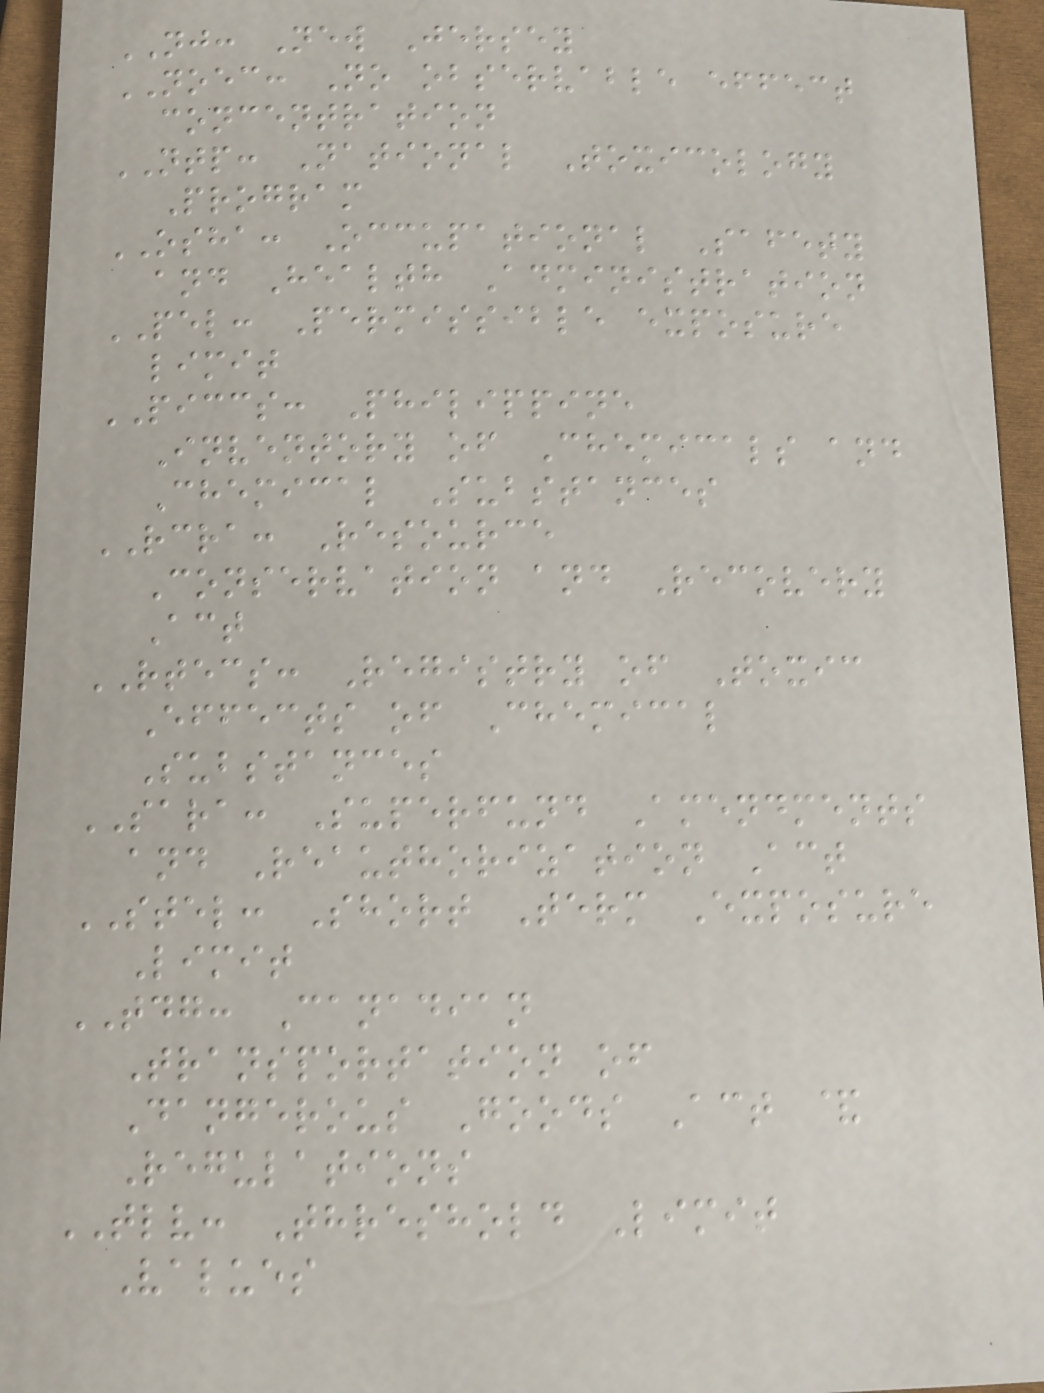NJ: New Jersey
NOEC: No observable effect
concentration
NTP: National Toxicology
Program
OSHA: Occupational Safety
and Health Administration
PEL: Permissible exposure
limit
PICCS: Philippine
Inventory of Chemicals and
Chemical Substances
RCRA: Resource
Conservation and Recovery
Act
RTECS: Registry of Toxic
Effects of Chemical
Substances
SARA: Superfund Amendments
and Reauthorization Act
STEL: Short Term Exposure
Limit
TDG: Canadian
Transportation of
Dangerous Goods Act &
Regulations
TLV: Threshold Limit
Values
